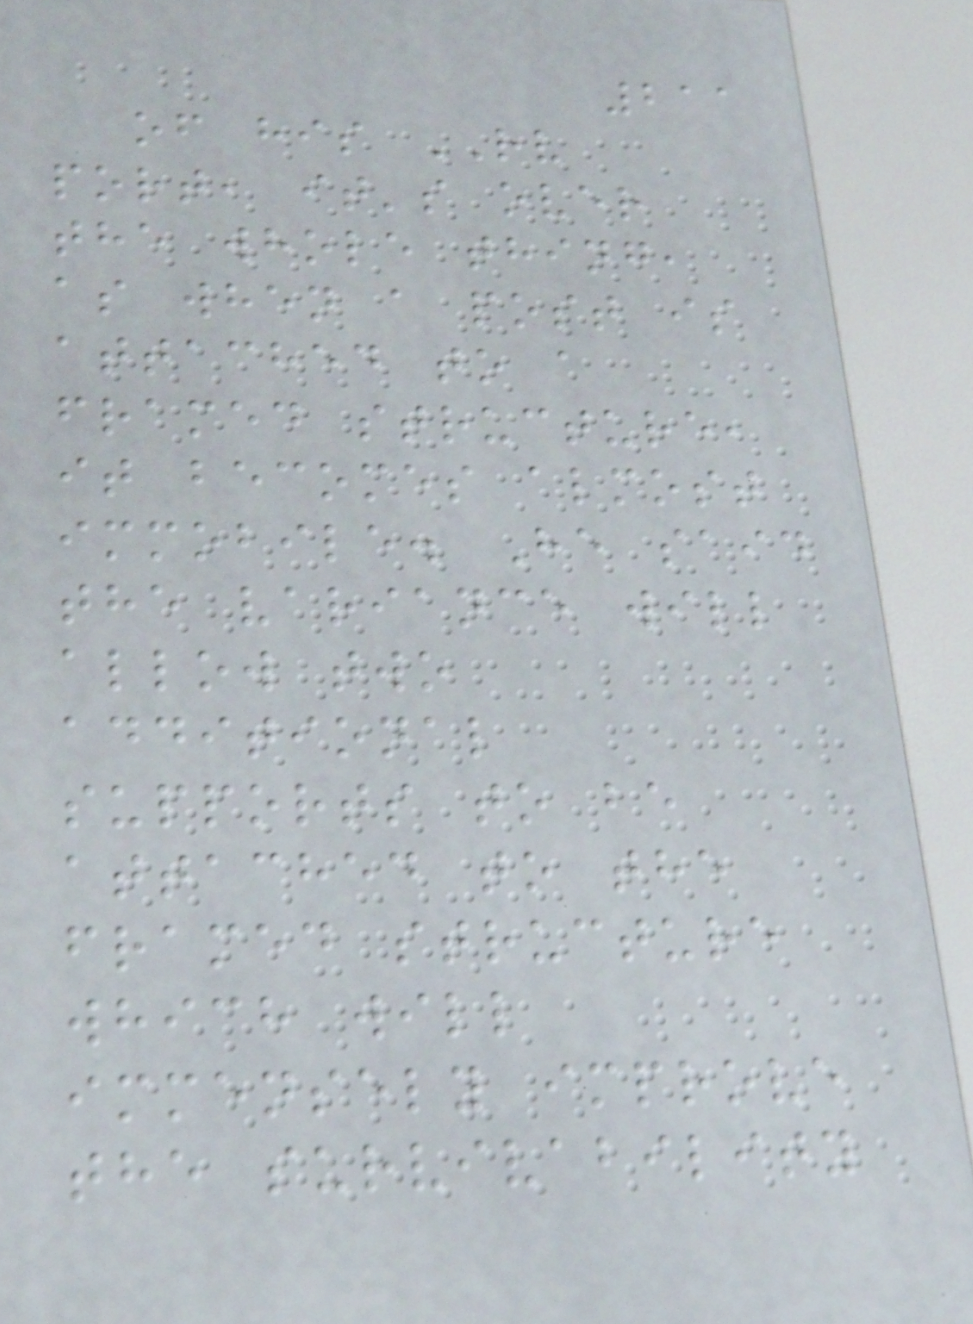211
of his RV
port, it's over
the whole thing,
as when a post is
attached to a
framed structure,
it becomes almost
immobile. He said
the variance will
allow two
additional
supports to be
attached to the
framed structure
which will
immensely improve
the survivability
